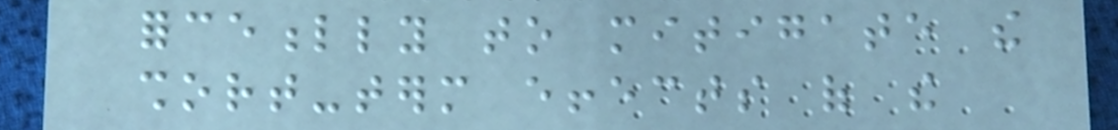forcefully to mitigate the
short-term effects of the
